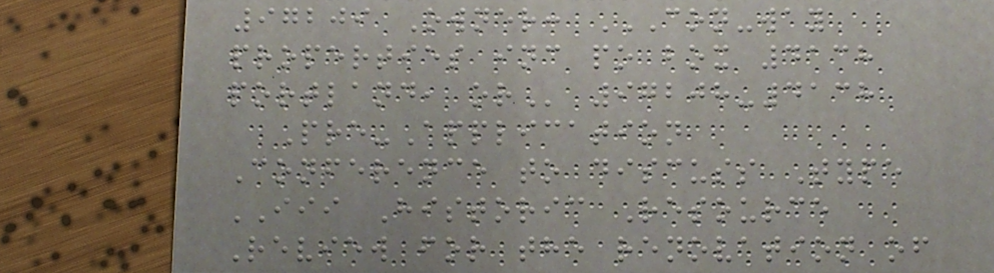97209 Owner: CON-WAY
PROPERTIES INC PO BOX 4138
PORTLAND, OR 97208-4138
Pre-Application
Conference to discuss Type
III Historic Resource
Review for the renovation of
